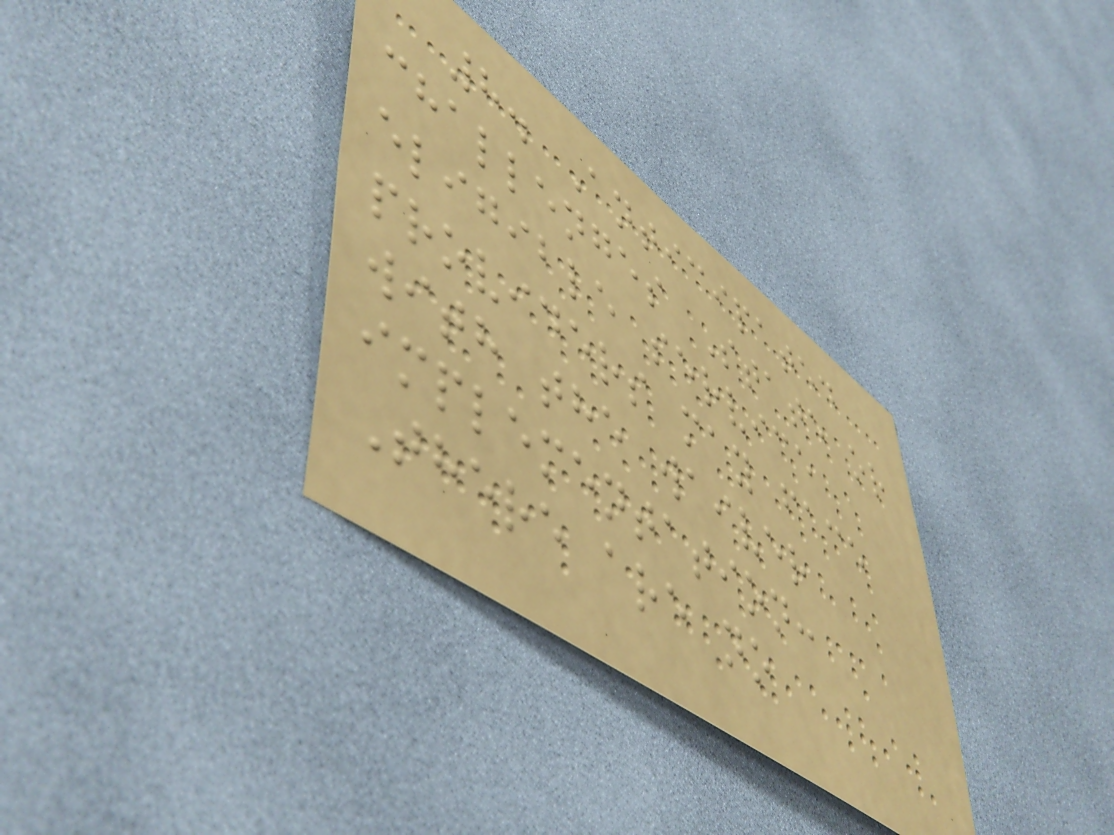8. Anticipated
challenges State or
eligible service
providers may face
with the waiver
implementation:
There are no
